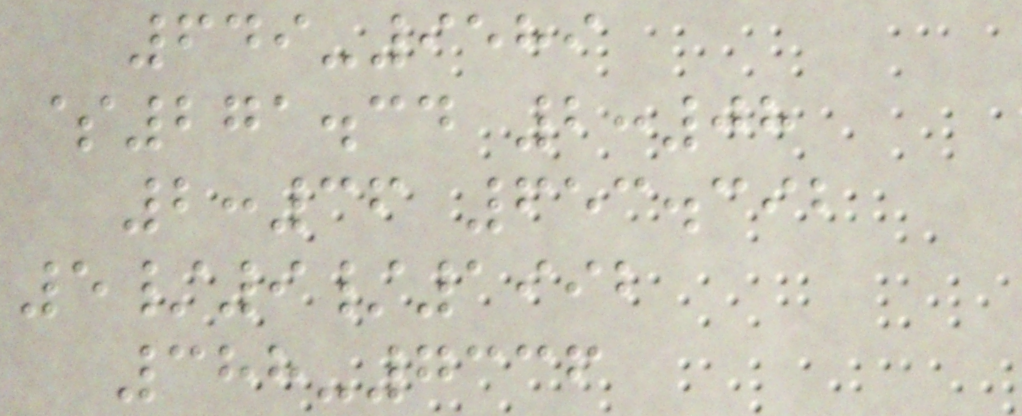649-9589
$271.34 2:08
2:36 653.392
5/9/1992
388-7336
